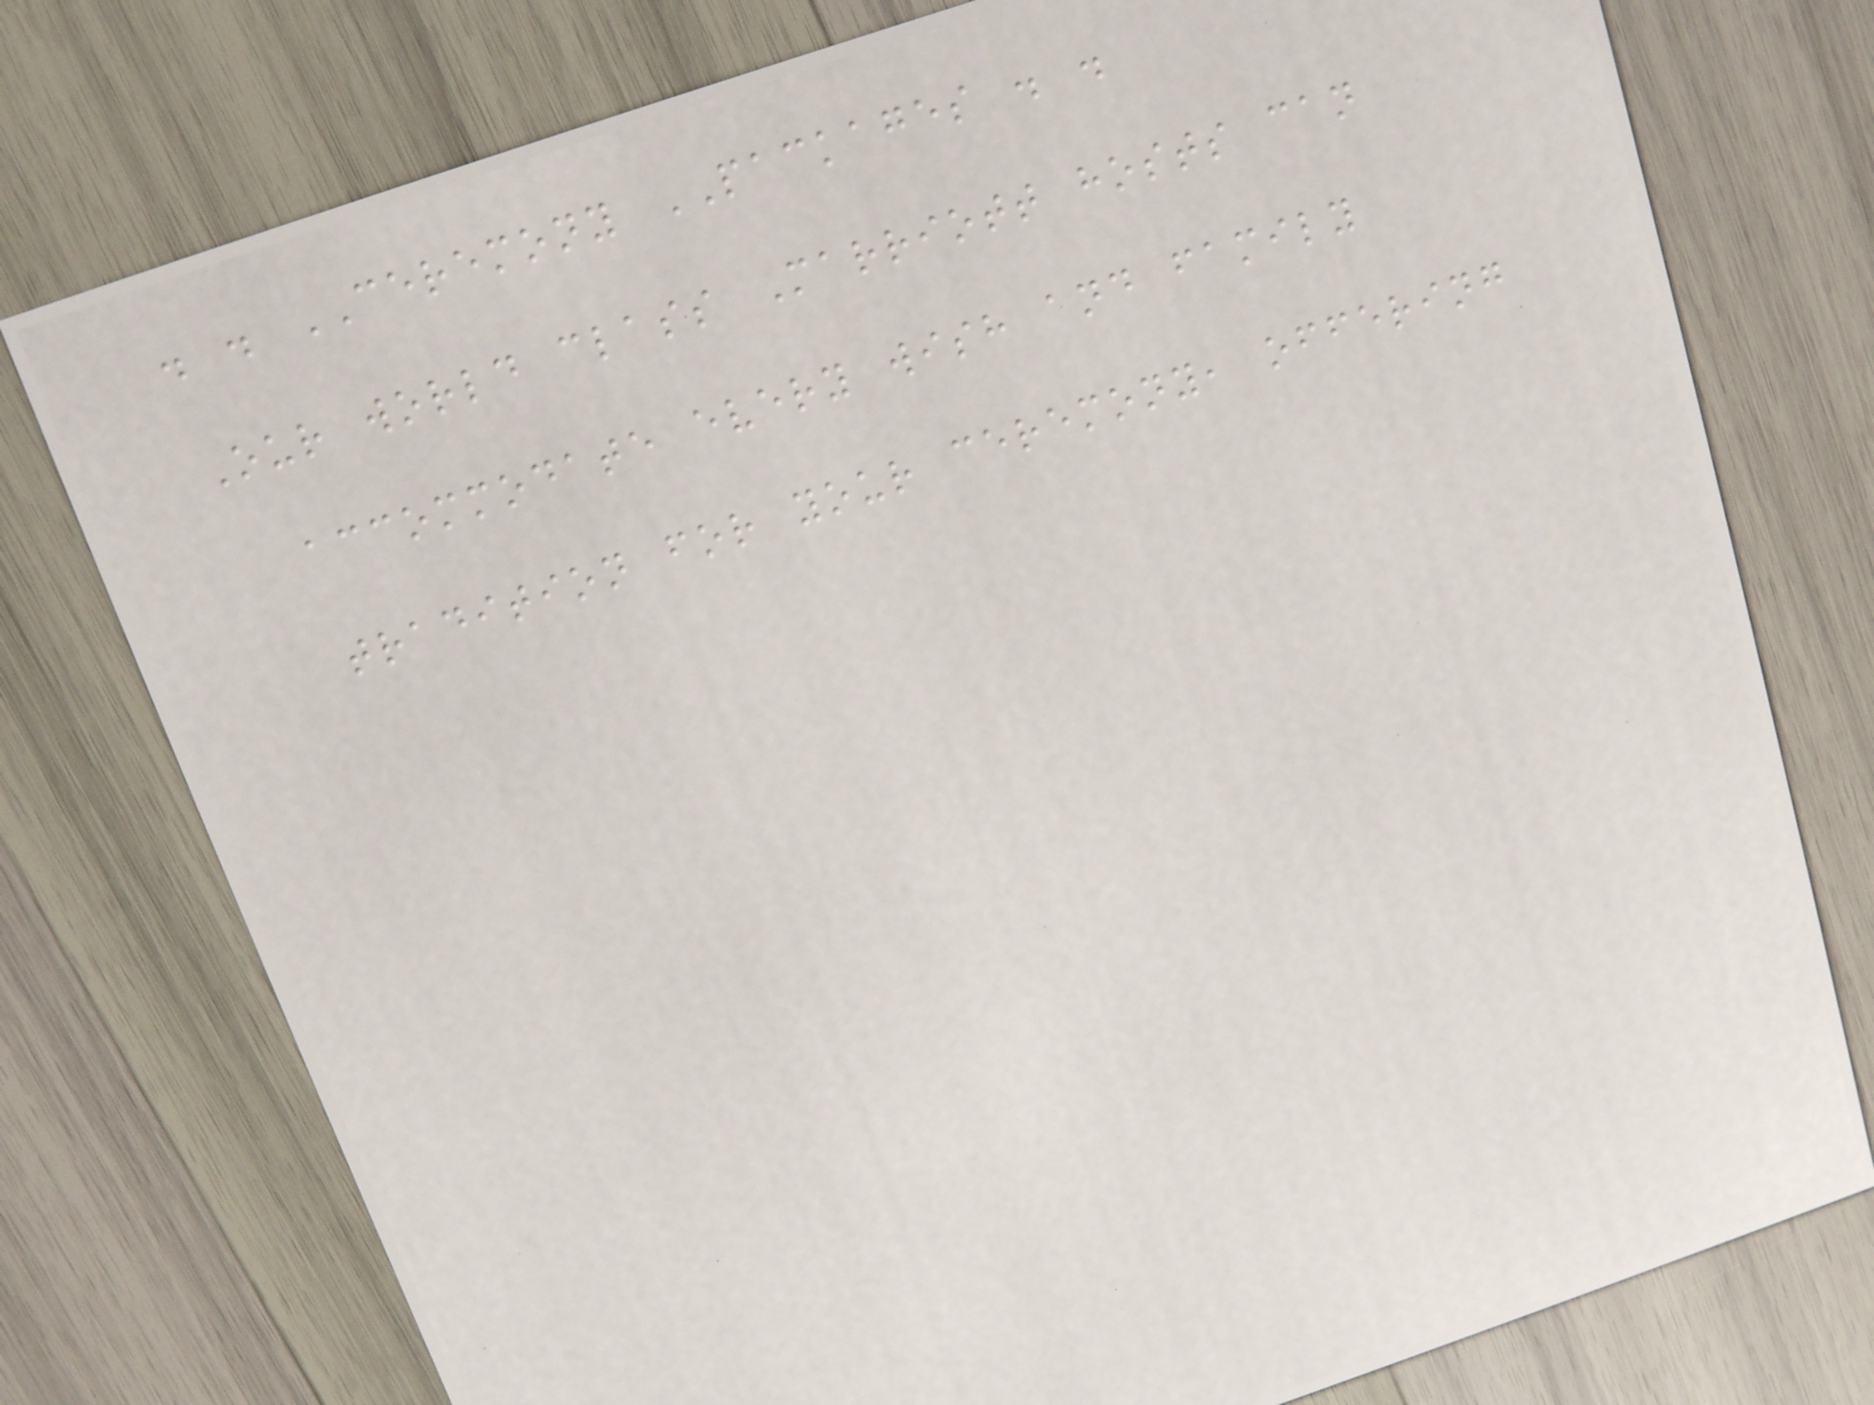. . CEREMONY PACKAGES . .
Our world class Marriott hosts can
accommodate every wish and family
tradition for your ceremony, offering
